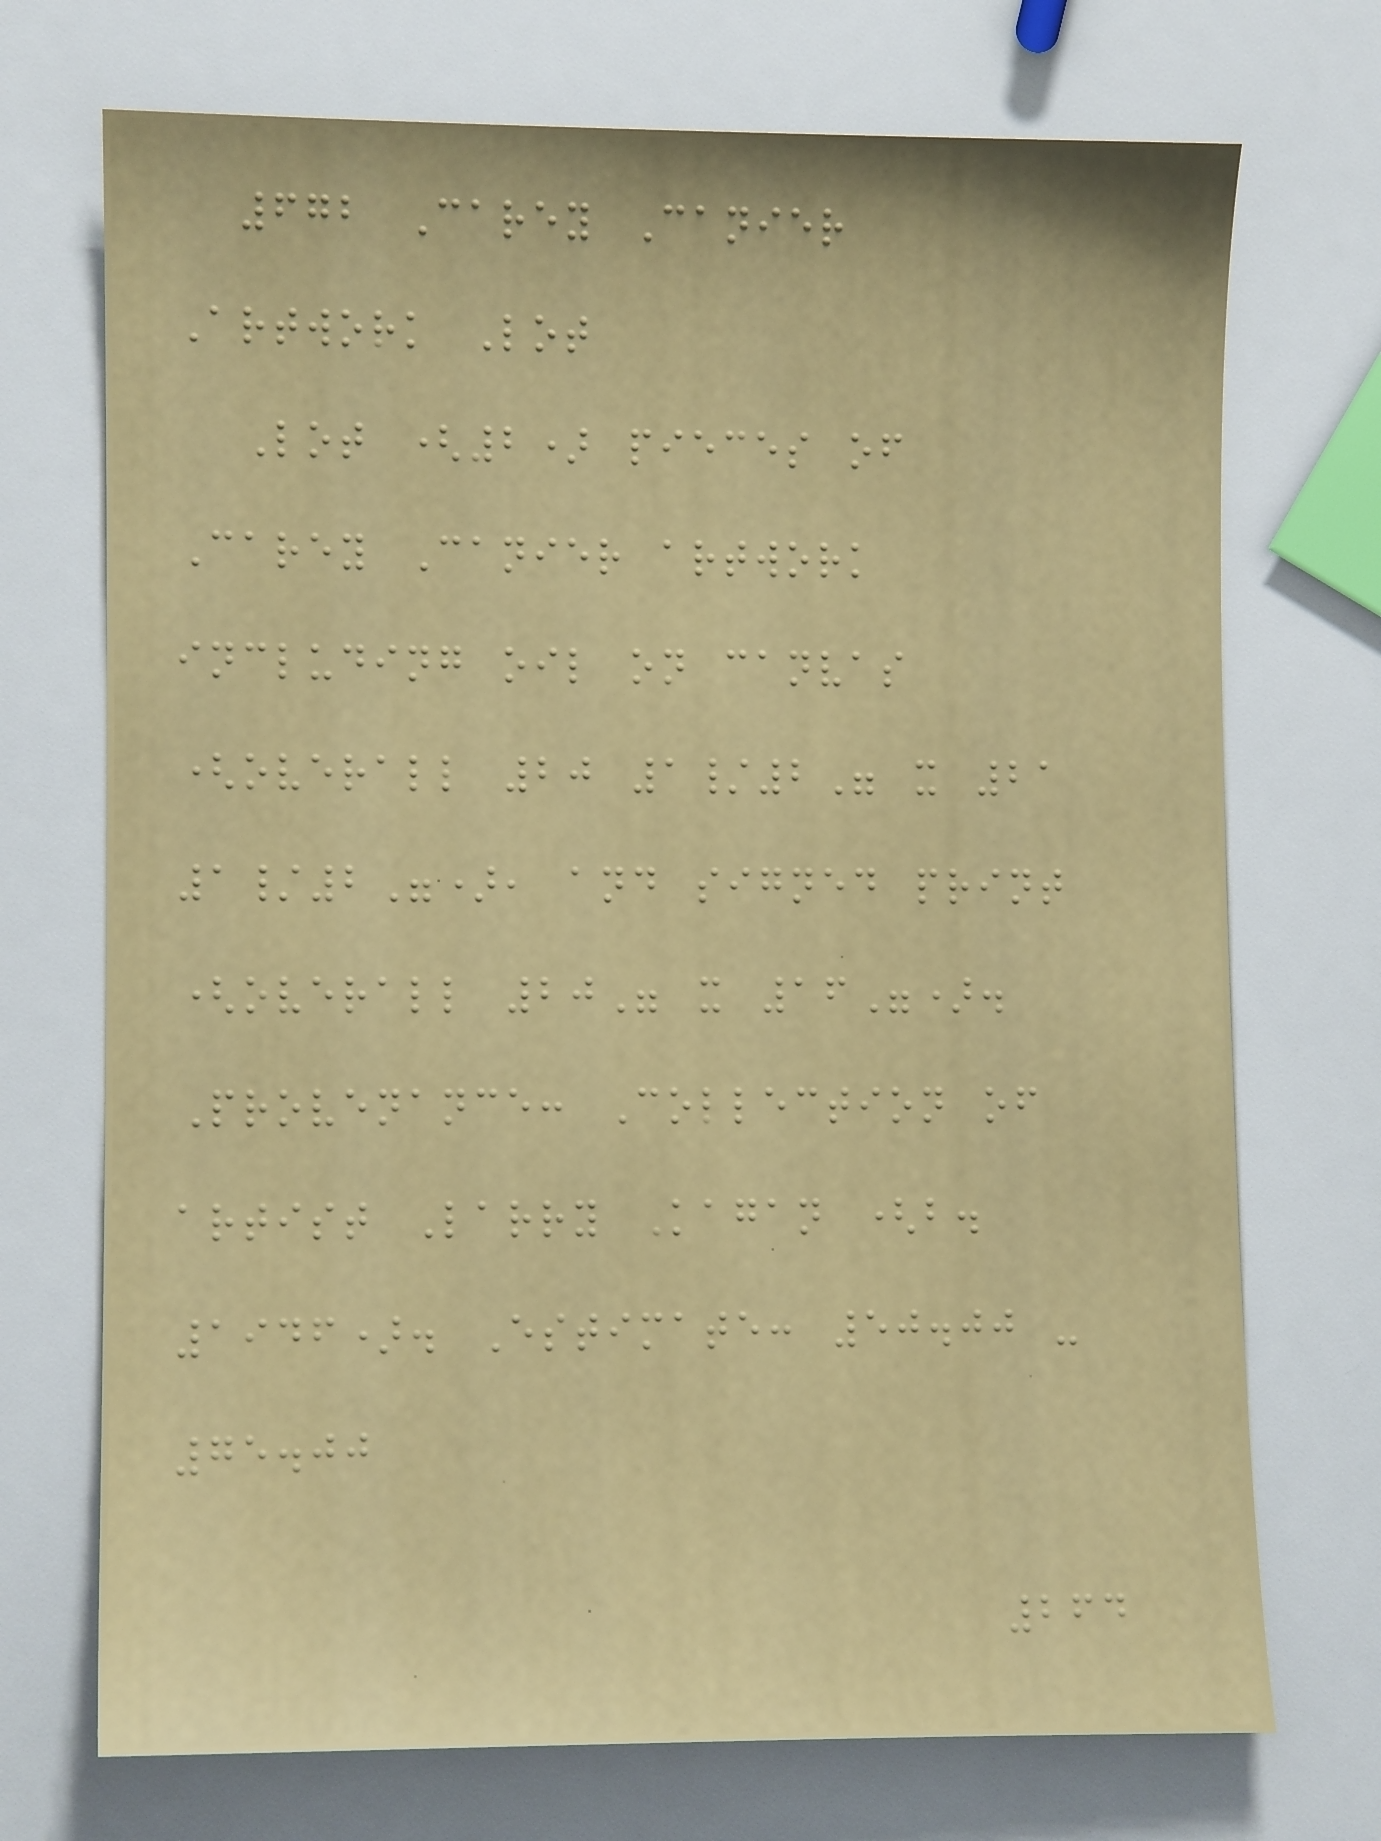672 Carey Canier
Artwork Lot
Lot (2) pieces of
Carey Canier artwork
including oil on canvas
(overall 20 1/2" x 21
1/2"), and signed print
(overall 20" x 16").
Provenance: Collection of
artist Larry Kagan (b.
1946). Estimate: 50.00 -
75.00
264
